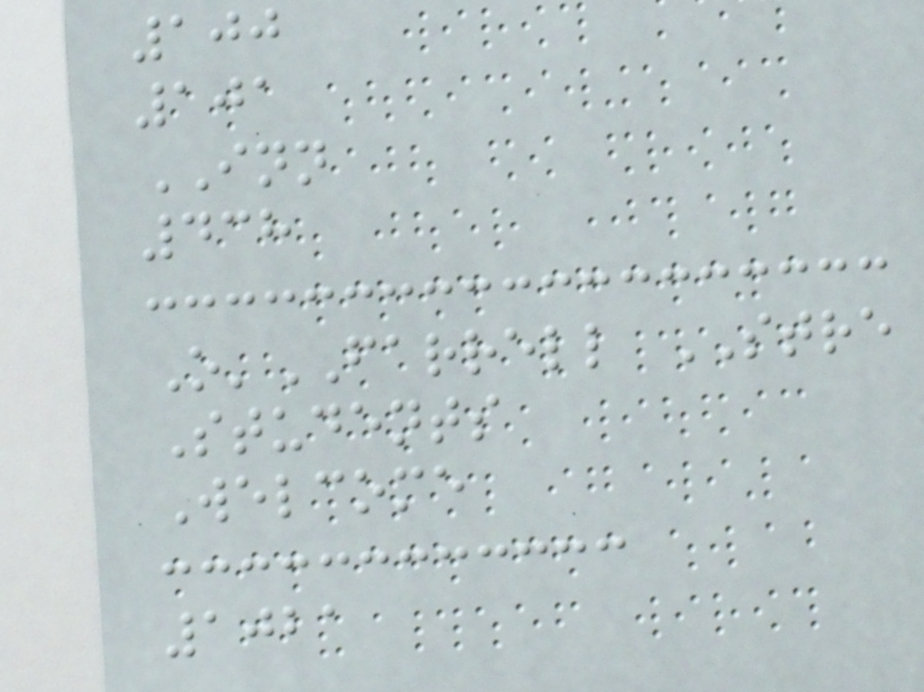100
101
INN
438
O'FARRELL STRE
Students
Welcome
1021
